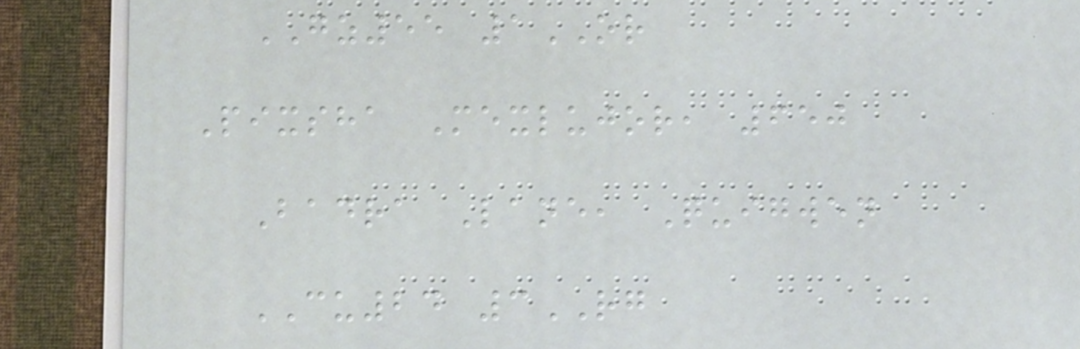GZ55 1OR
Pixsha Mexlujor, 650
Badra Lane, Quigwen
CU24 3RG
